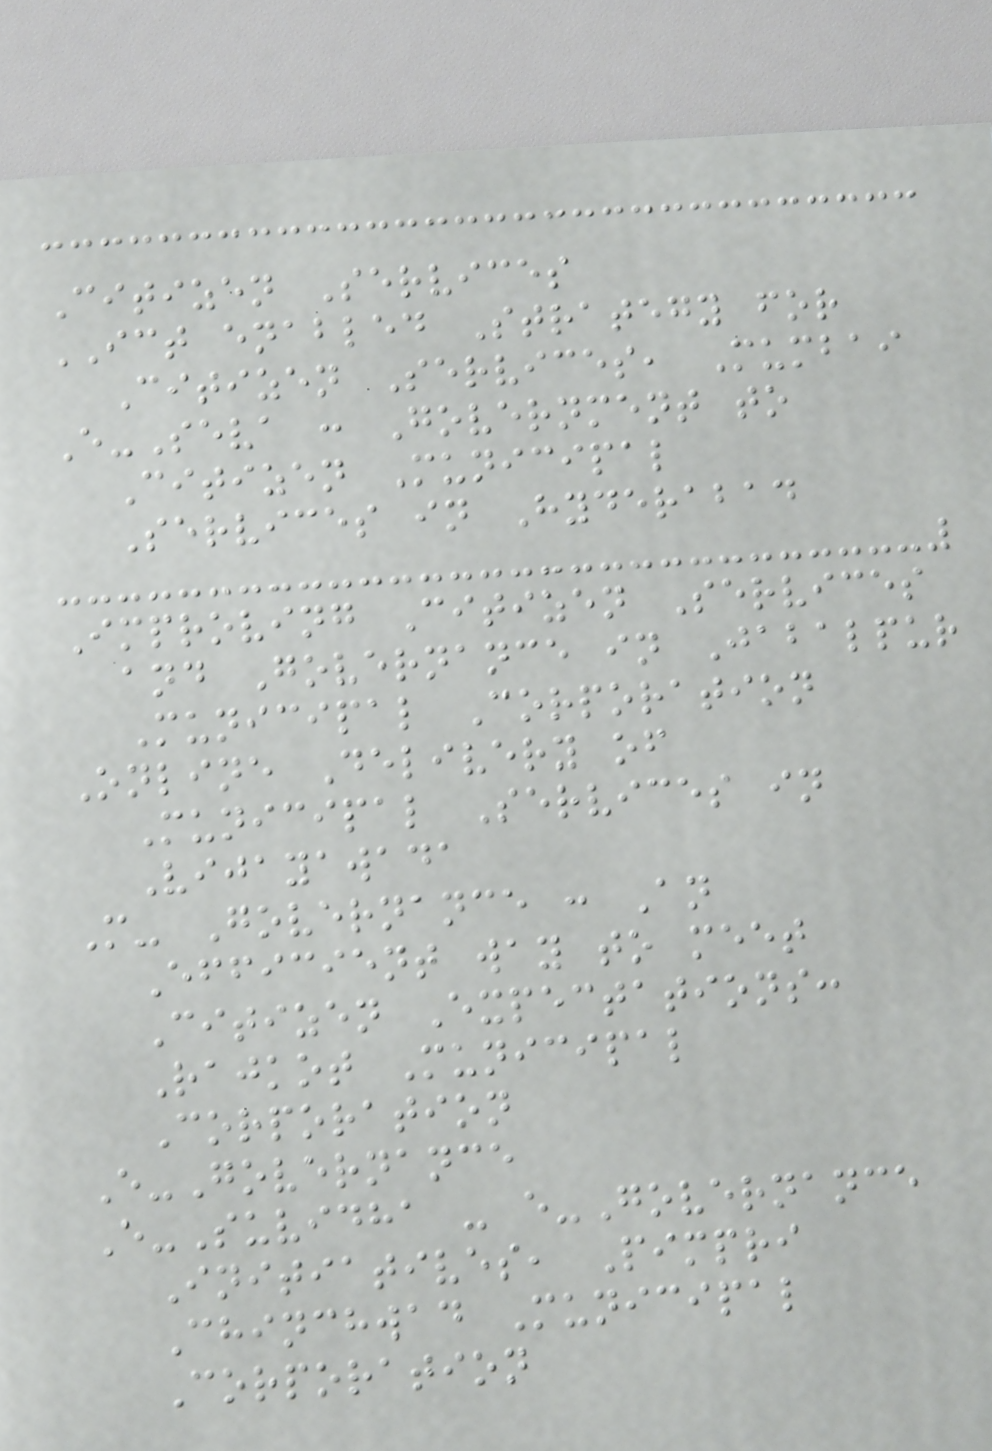Citizen Services
ICT enabled Strategy for
Citizen Services, Mumbai
E-Seva : Government to
Citizen Municipal
Services in Hyderabad
Improving Citizen Services
and Governance in Jabalpur
Municipal Corporation
Online Delivery of
Municipal Services in
Vijayawada
M- Governance : An
Efficient way to meet
Citizen Expectations:
Rajkot Municipal
Corporation
E-Governance
E-Suvidha - e-Governance
Initiatives, Pimpri
Chinchwad Municipal
Corporation
